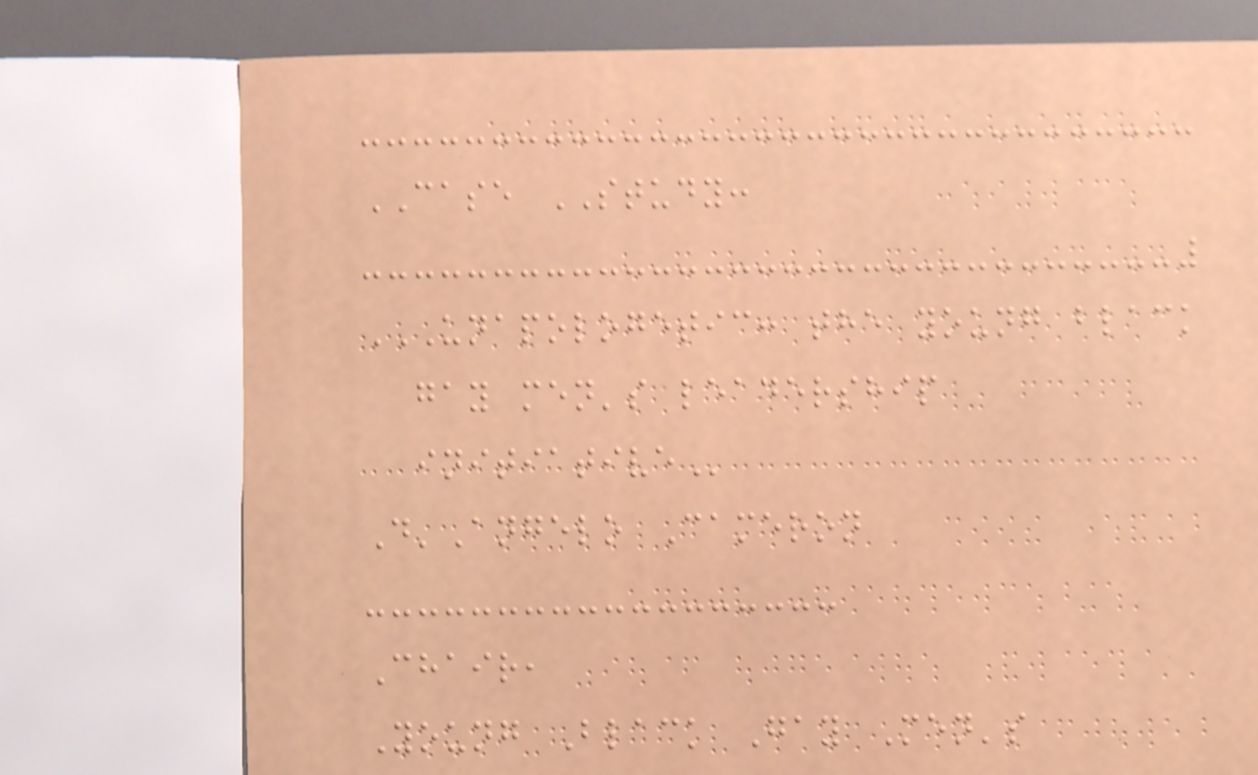CASE STUDY:
UNAPOLOGETIC: THE YOUNG BLACK
GAY MEN'S LEADERSHIP
INITIATIVE
D'Angelo Cameron
Chair,
Young Black Gay Men's
